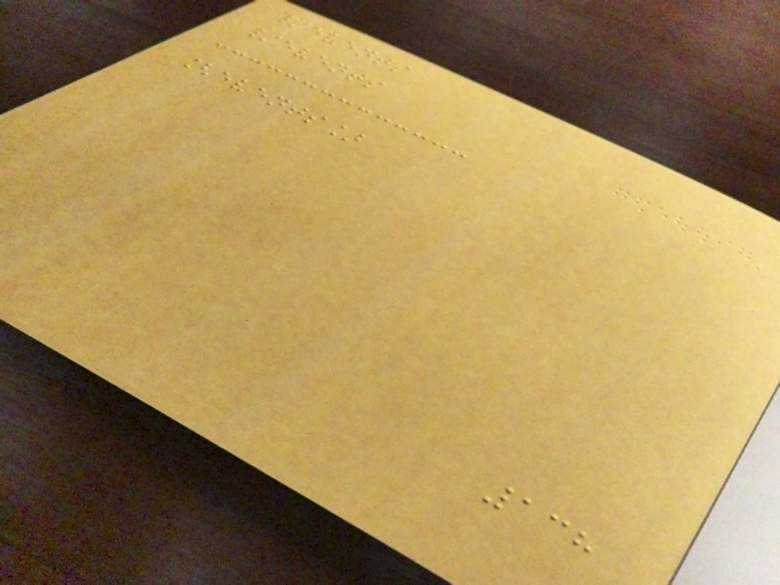/events
/events
[events]
138
